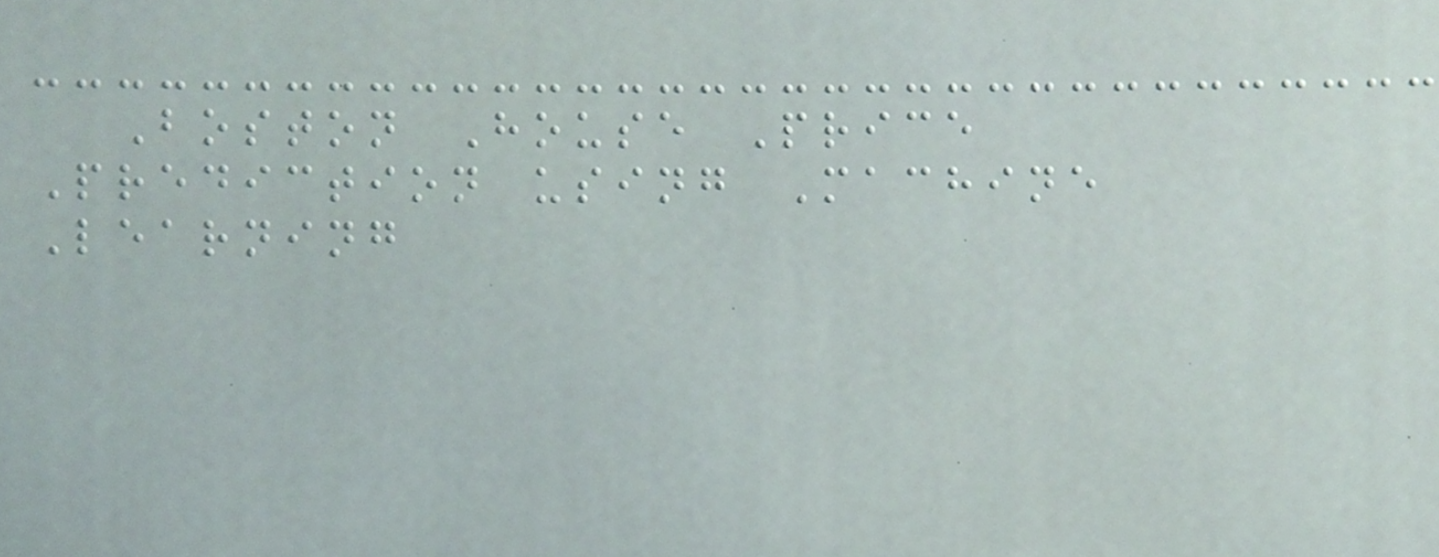Boston House Price
Prediction using Machine
Learning
